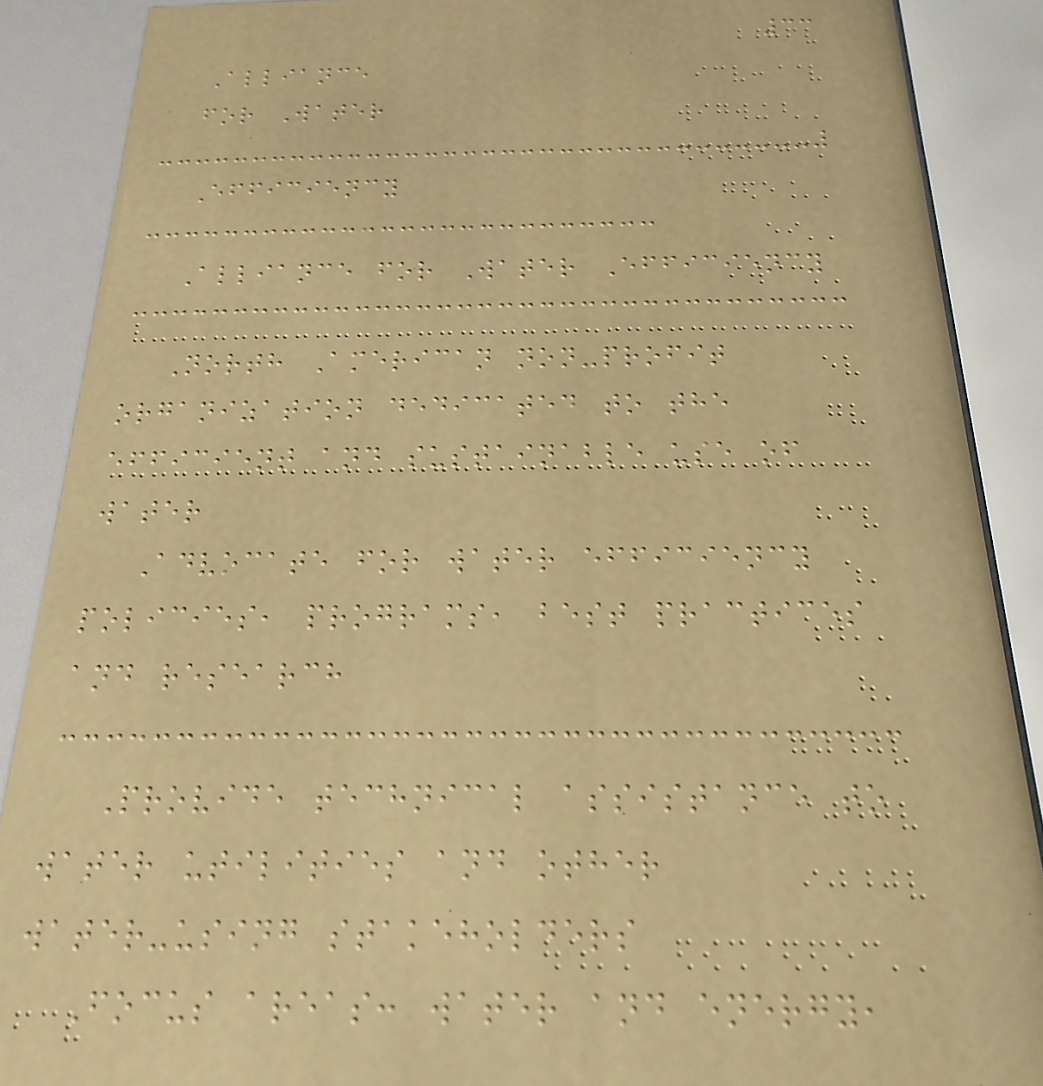33
Alliance
for Water
Efficiency
Alliance for Water Efficiency
North American non-profit
organization dedicated to the
efficient and sustainable use of
water
Advocate for water efficiency
policies, programs, best practices
and research
Provide technical assistance to
water utilities and other
water-using stakeholders
Focus areas: water and energy,
